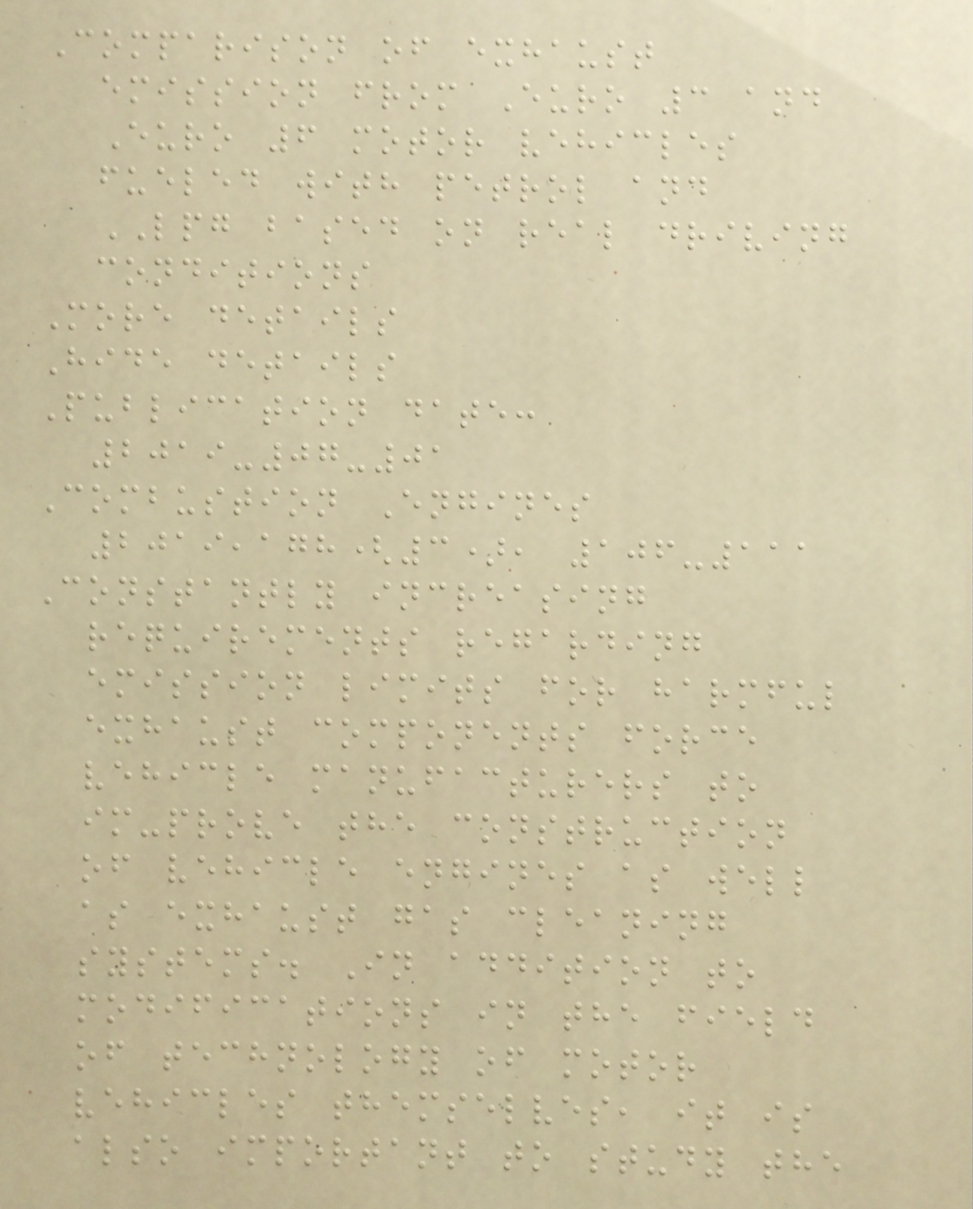Comparison of exhaust
emission from Euro 3 and
Euro 6 motor vehicles
fueled with petrol and
LPG based on real driving
conditions
More details
Hide details
Publication date:
2019-07-01
Combustion Engines
2019,178(3), 106-111
Constantly increasing
requirements regarding
emission limits for harmful
exhaust components force
vehicle manufacturers to
im-prove the construction
of vehicle engines as well
as exhaust gas cleaning
systems. In addition to
modifications in the field
of technology of motor
vehicles themselves, it is
also important to study the
